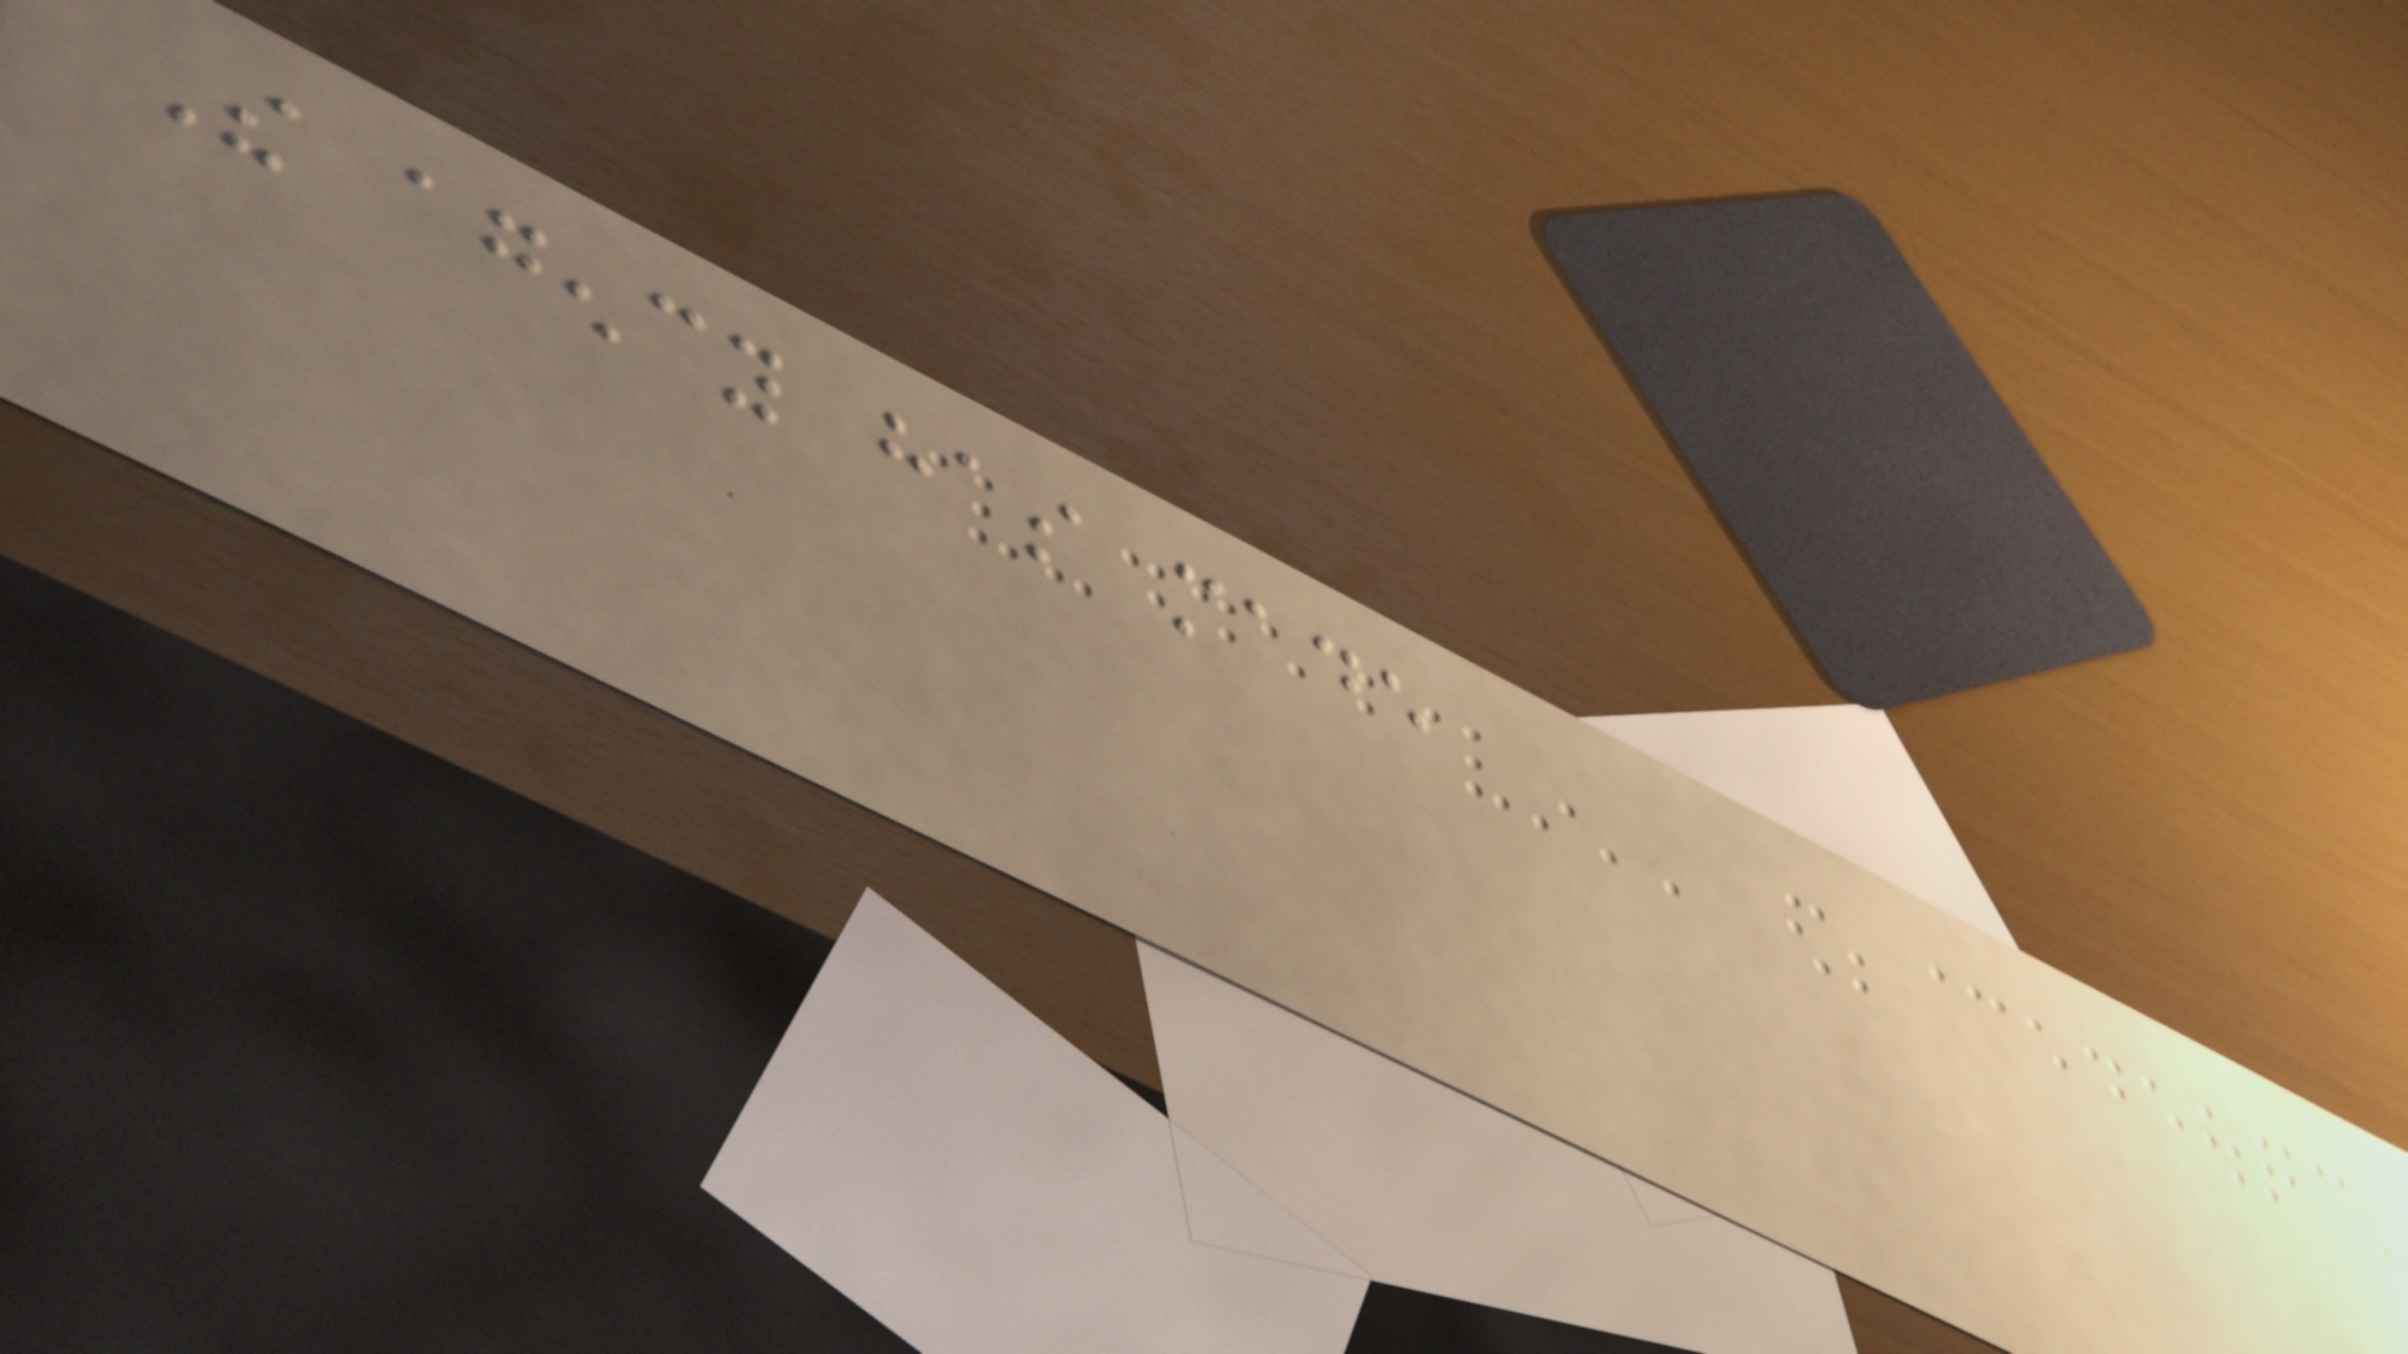The agency has made
